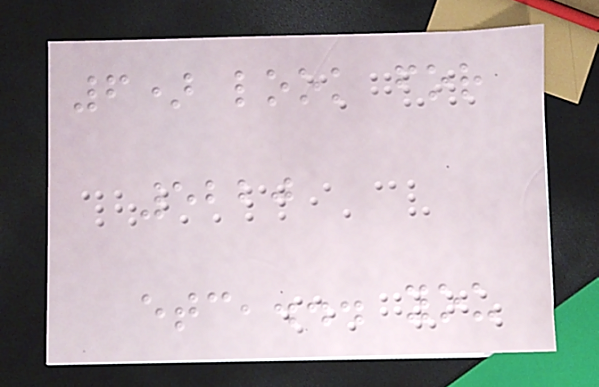6) look for
5220
etc,... you
